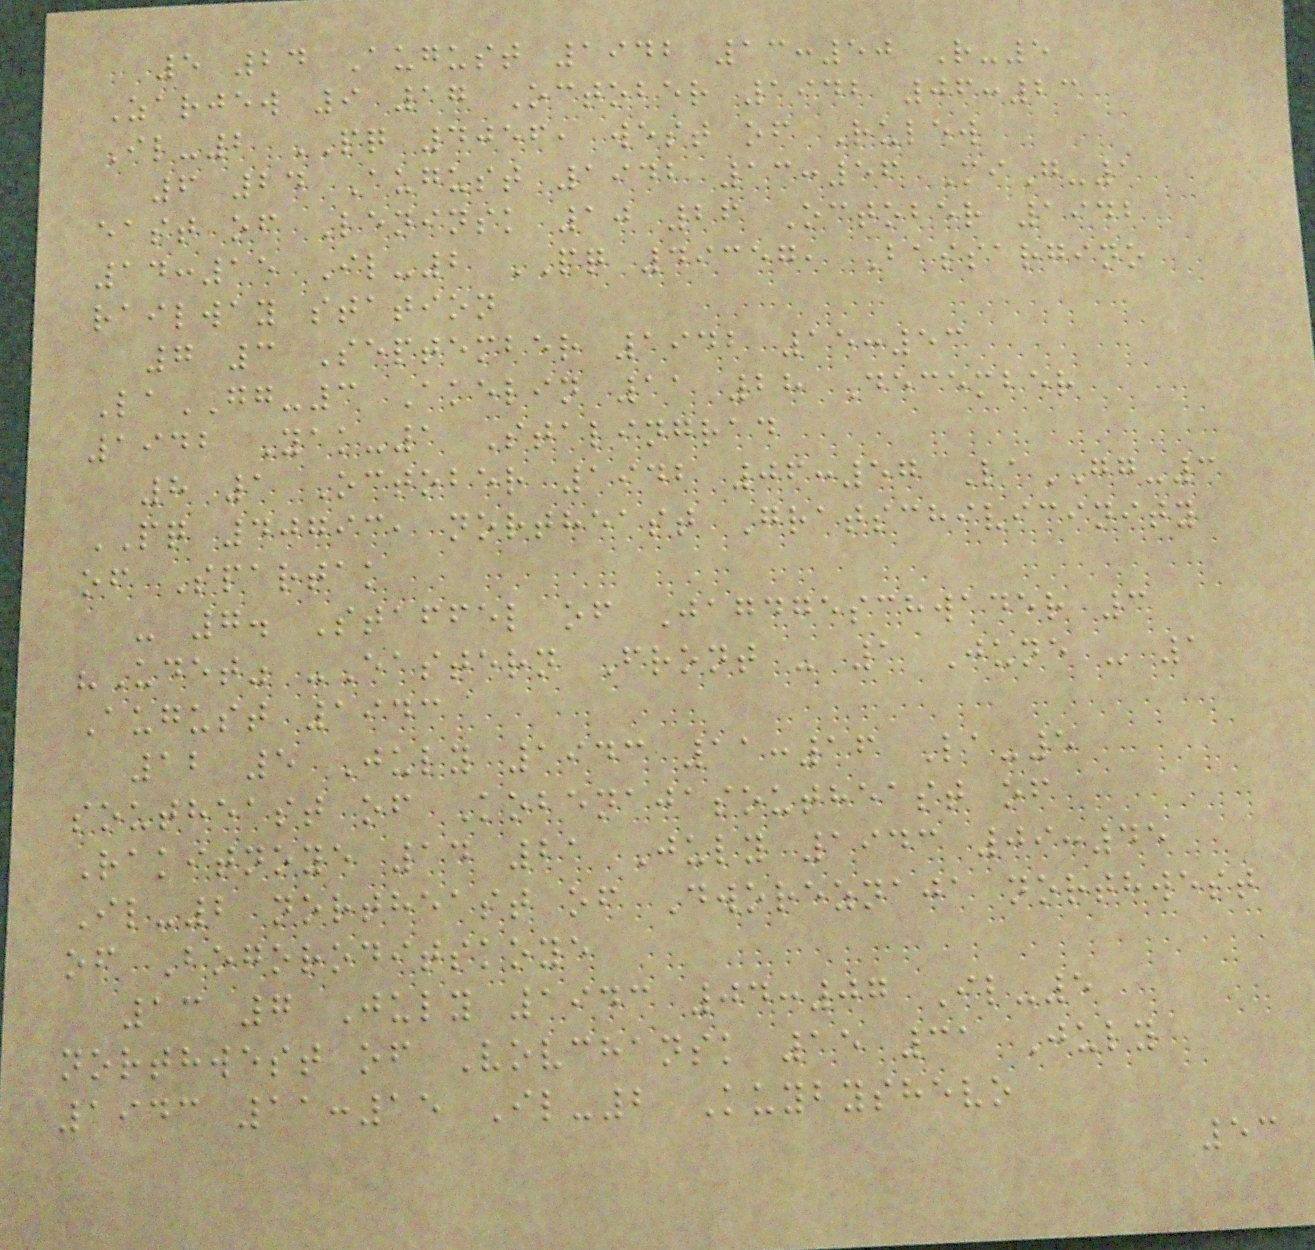5 24 August 1942 13:50 R-5
Zarjew 9 17 October 1942 06:23
Il-2 PQ 4056, west of Rulew
6 24 August 1942 13:56 MiG-1
east of Leninsk 10 26 October 1942
14:15 Il-2 PQ 49357, Bassargino
railway station
7 3 September 1942 15:53
LaGG-3 Akelin 11 28 December
1942 Yak-1 Stalingrad
8 1 October 1942 06:57 LaGG-3
PQ 40793, northeast Gratschivicinity
of Spartak
- 7. Staffel of Jagdgeschwader 3
"Udet" -Eastern Front - 1 June - 1
August 1943
12 5 July 1943 11:16 La-5
southeast of Kobenajasoutheast of
Rakitnoye 14 21 July 1943 09:45
Il-2 northeast of Dworeznaja northwest
of Bogoroditskoye
13 7 July 1943 04:07 Il-5
northwest of Vovchansk 15 31 July
1943 11:15 Il-2 Kuybyshevo
53
